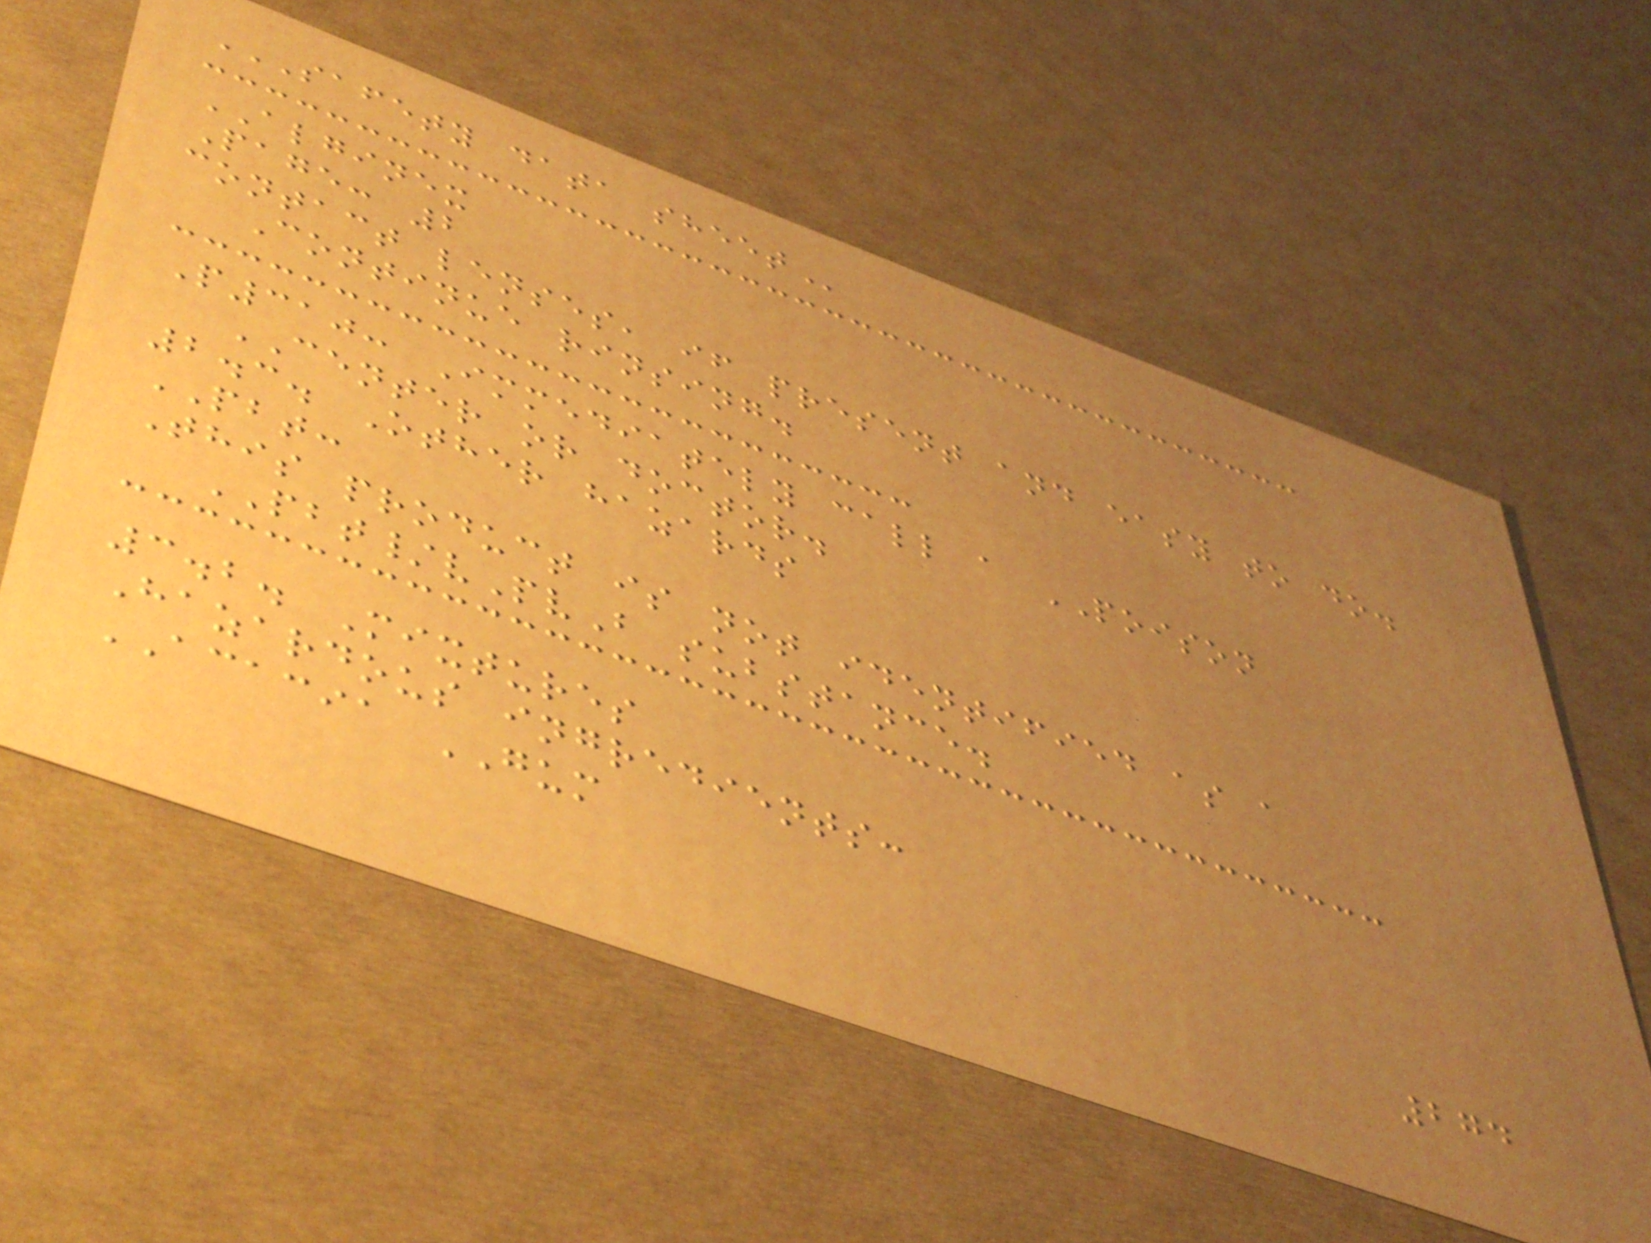SAFETY DATA SHEET
ALGINEX
Page: 2
contact lenses, if present and easy to do.
Continue rinsing.
P310: Immediately call a POISON
CENTER or doctor.
2.3. Other hazards
PBT:
This product is not identified as a
PBT/vPvB substance.
3.2. Mixtures
Hazardous ingredients:
ACACIA GUM
274
